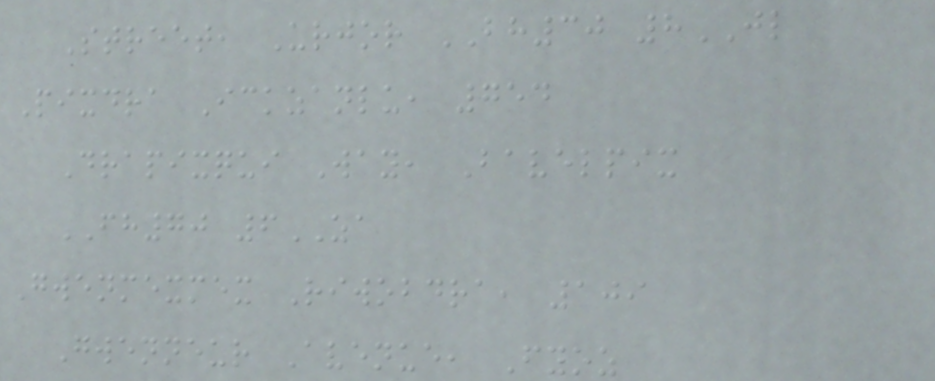Street, Urjor BH30 8JL
Pixdra Ickzanlu, 754
Drapixqui Way, Bavelpix
FH70 6ZA
Gwenmexmex Riwobdra, 109
Gwenneur Avenue, Fyoz
